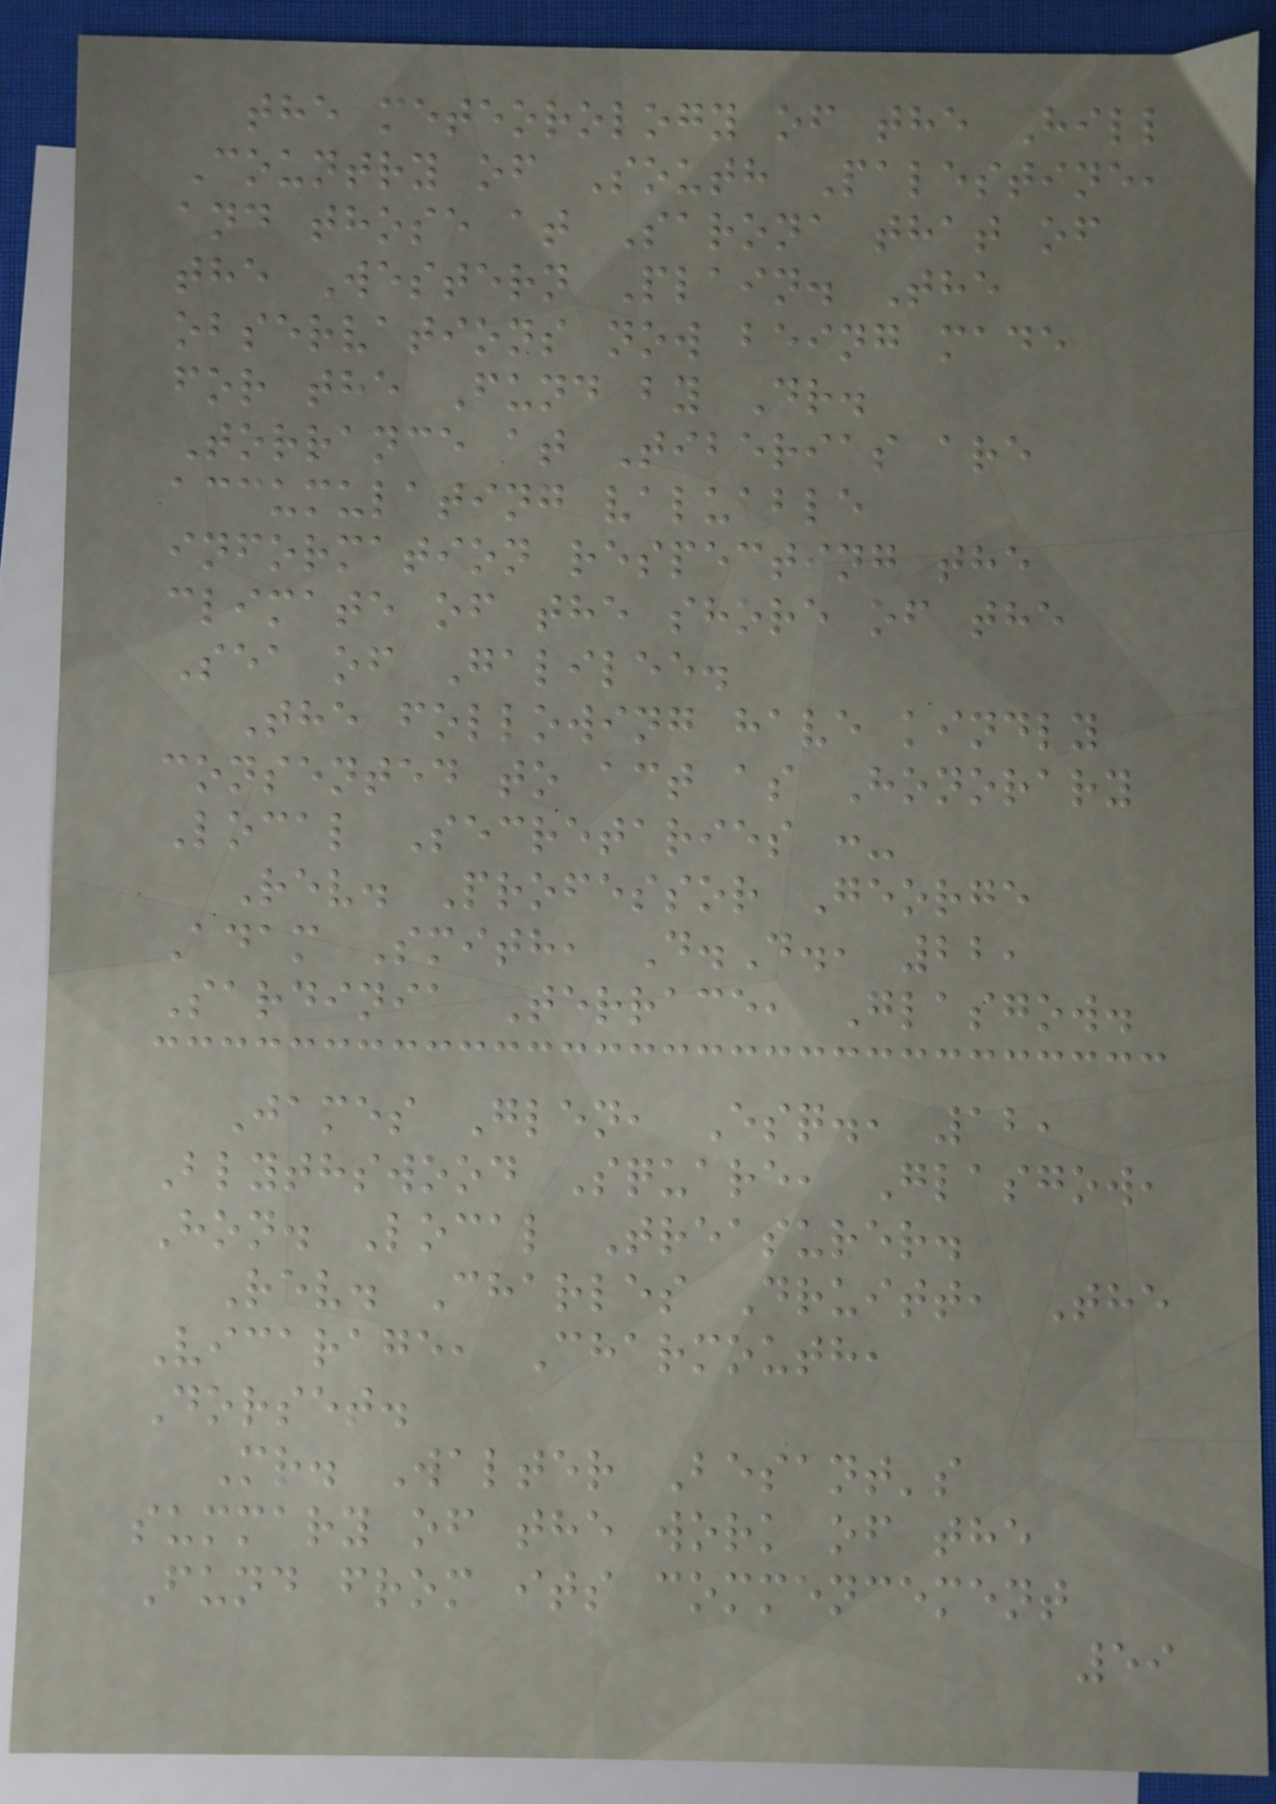the meteorology of the Hill
Country of South Palestine,
and those at Sarona that of
the Western Plain. The
observations now being made
for the Fund by Dr.
Torrance at Tiberias are
accumulating valuable
information respecting the
climate of the shore of the
Sea of Galilee.
The following have kindly
consented to act as Honorary
Local Secretaries :-
Rev. Professor George
Adam Smith, D.D., 22,
Sardinia Terrace, Glasgow.
James Glen, Esq., 12,
Blythswood Square, Glasgow,
Hon. Local Treasurer.
Rev. Charles Druitt, The
Vicarage, Charmouth,
Dorset.
Mr. Walter Besant's
summary of the work of the
Fund from its commencement
59
